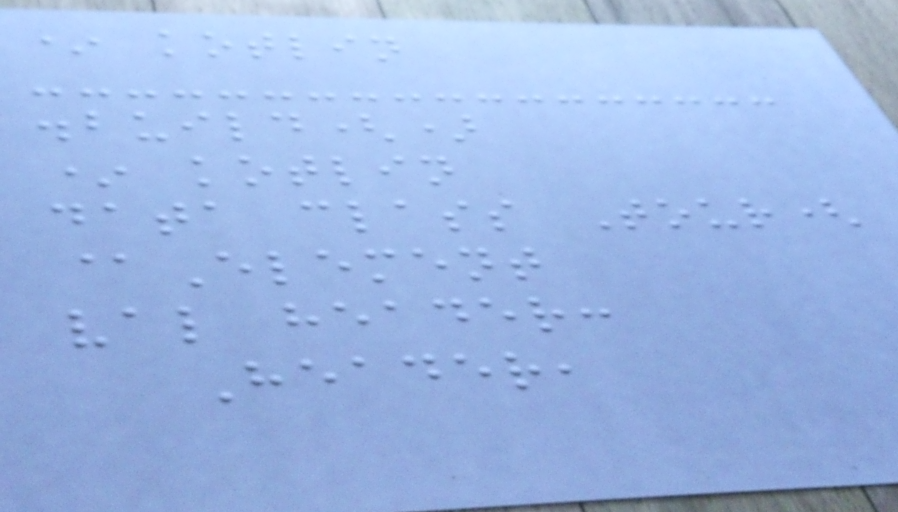* kotlin
.build()
* kotlin
data class Tour(
@Element
val header:
Header,
